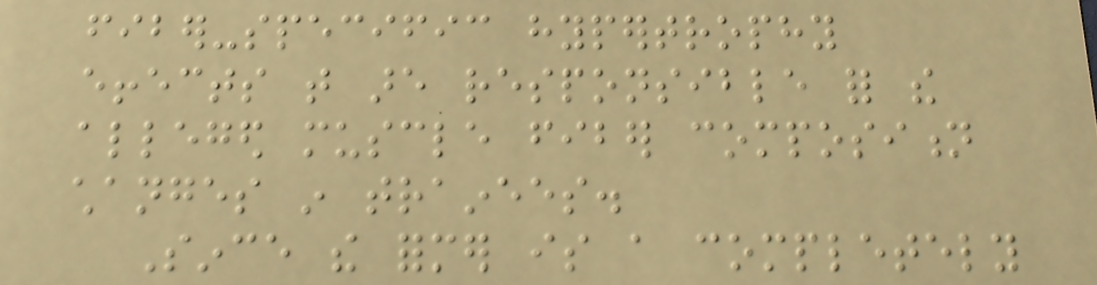fiber-specific hypertrophy
effects that are responsible for the
alleged muscle fiber composition
changes in trainees.
Since the former is a completely
